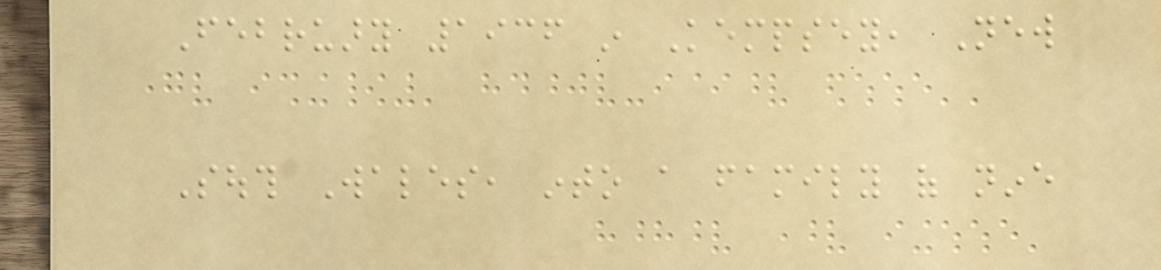February 1936 in Kempsey, New
South Wales, into a family of nine
